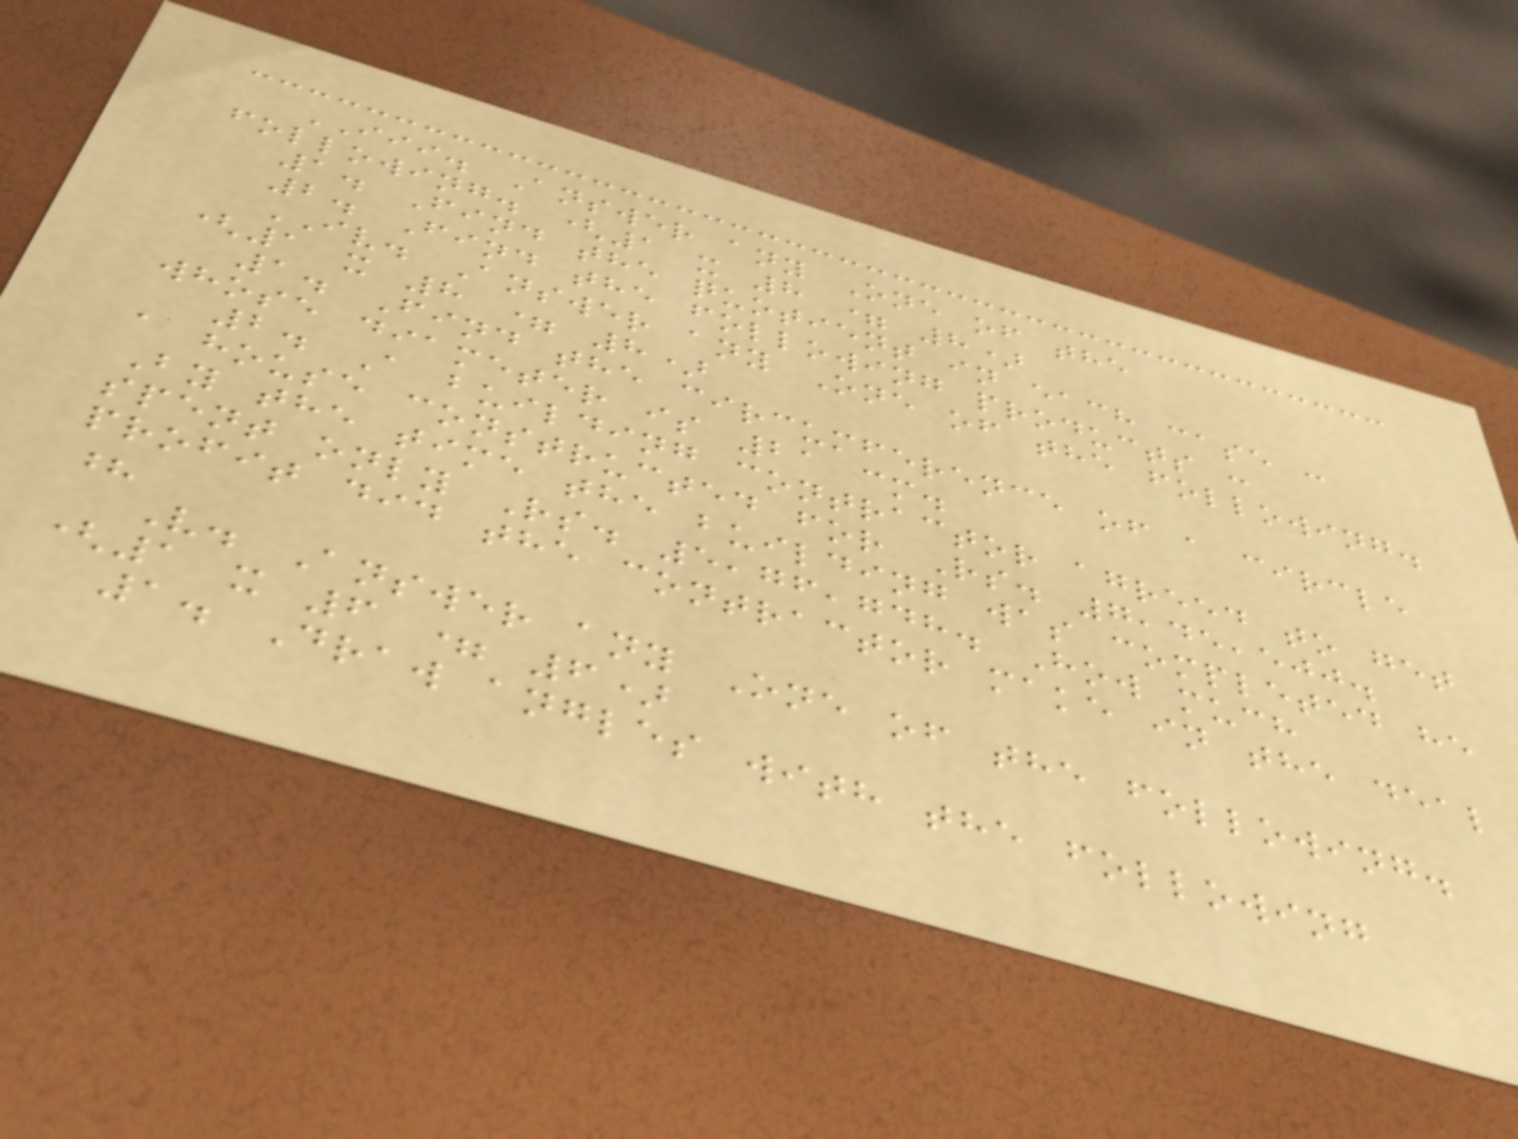III. Answer any One of the
following. (1 x 8 = 8)
1. Find the quotient in each case :
2. Find the following products :
IV. Answer any One of the following.
(1 x 8 = 8)
1. Find the circumference of a circle
whose diameter is 21 cm.
2. A building contractor agreed to get
a house constructed for Rs. 7,45,500.
By the time the building was completed he
spent only Rs. 5,76,748. How much
profit did the contractor make in the deal
?
V. Answer any One of the following.
(1 x 6 = 6)
1. Draw angles with the following
